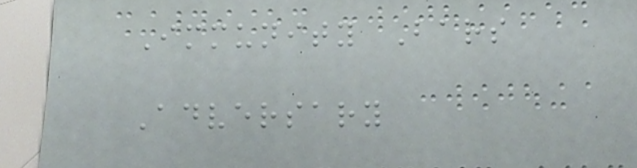Immunity Bars
Adversary
